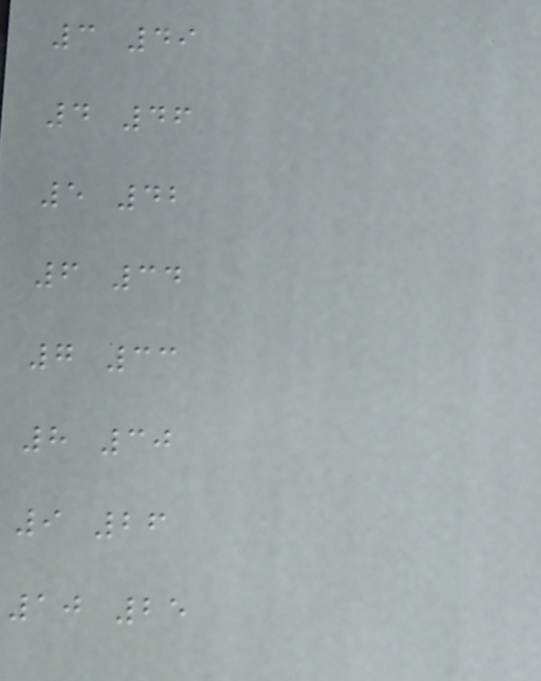3 49
4 46
5 42
6 34
7 33
8 30
9 26
10 25
